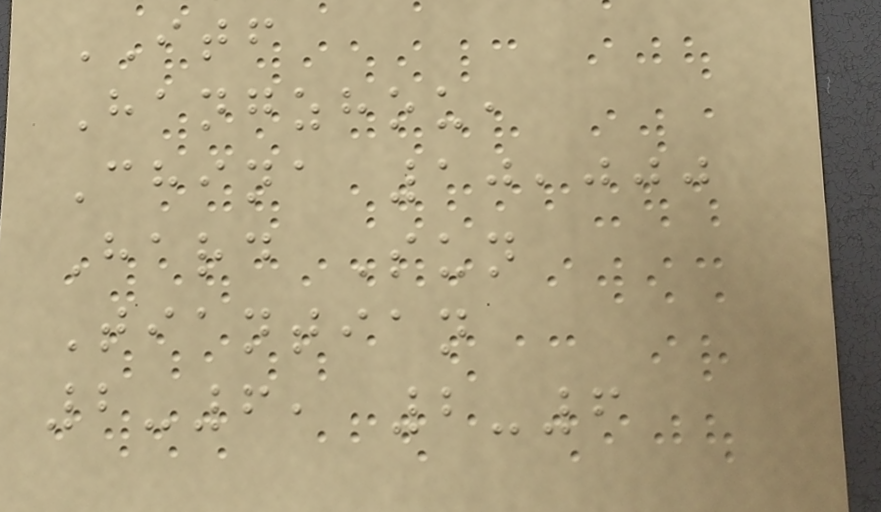ITF
Hangzhou,
China 10,000
Hard Sun
Tiantian
2-6, 2-6
